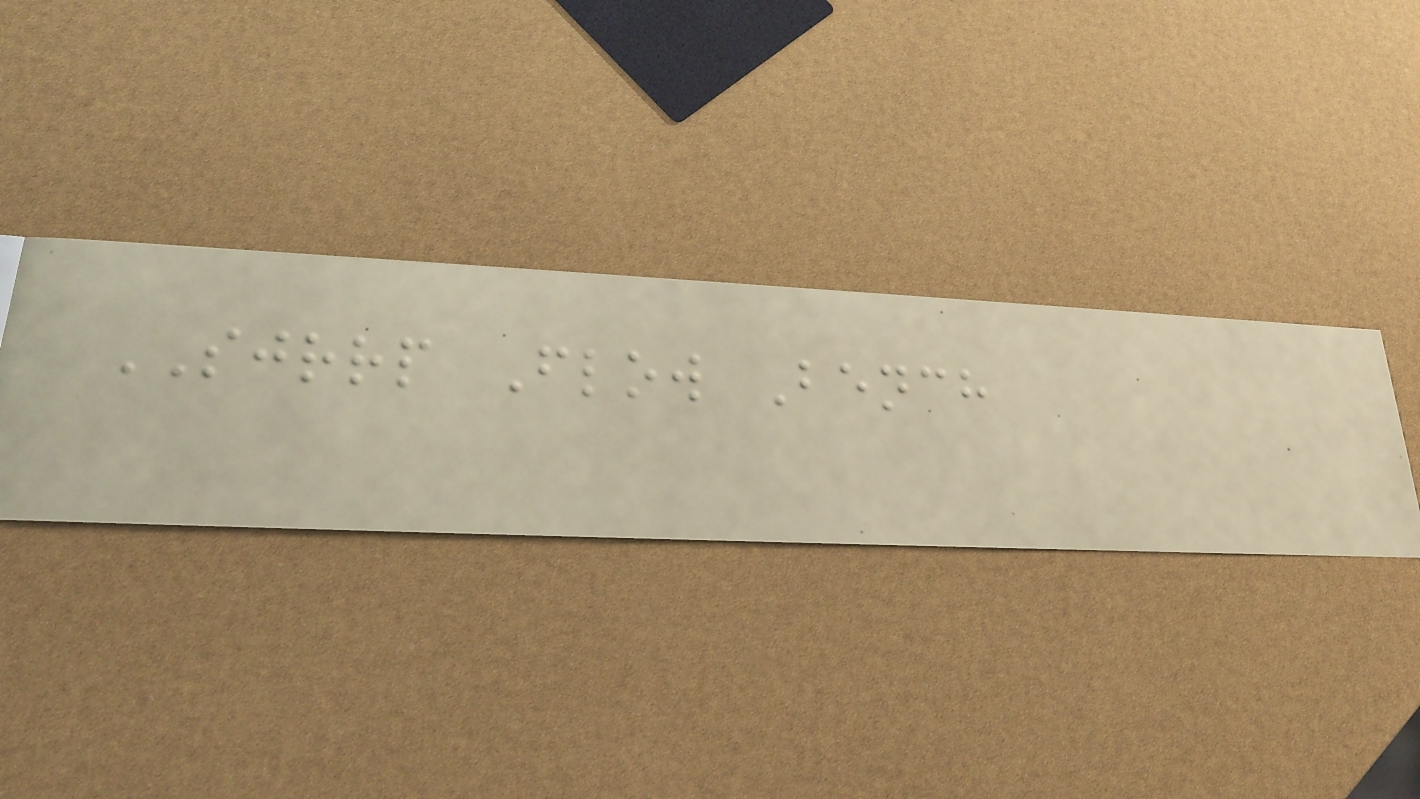SJRRP Flow Bench
